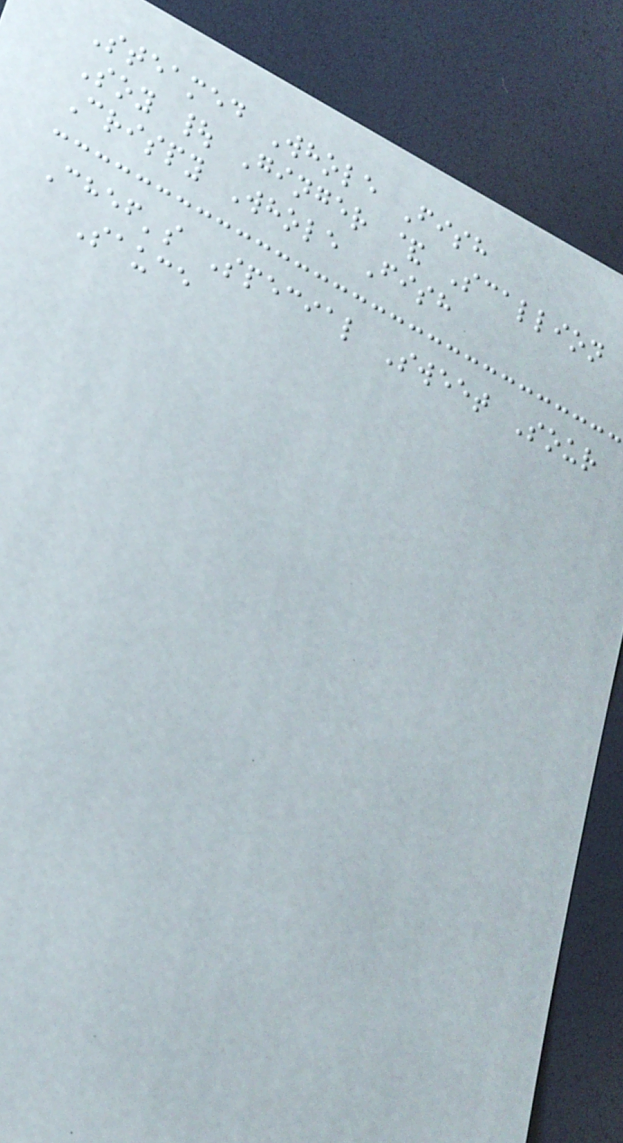Steamed Whole Fish
Soy | Ginger & Scallion
Crispy Whole Fish
Chef's Special Sweet Sour
Sauce
